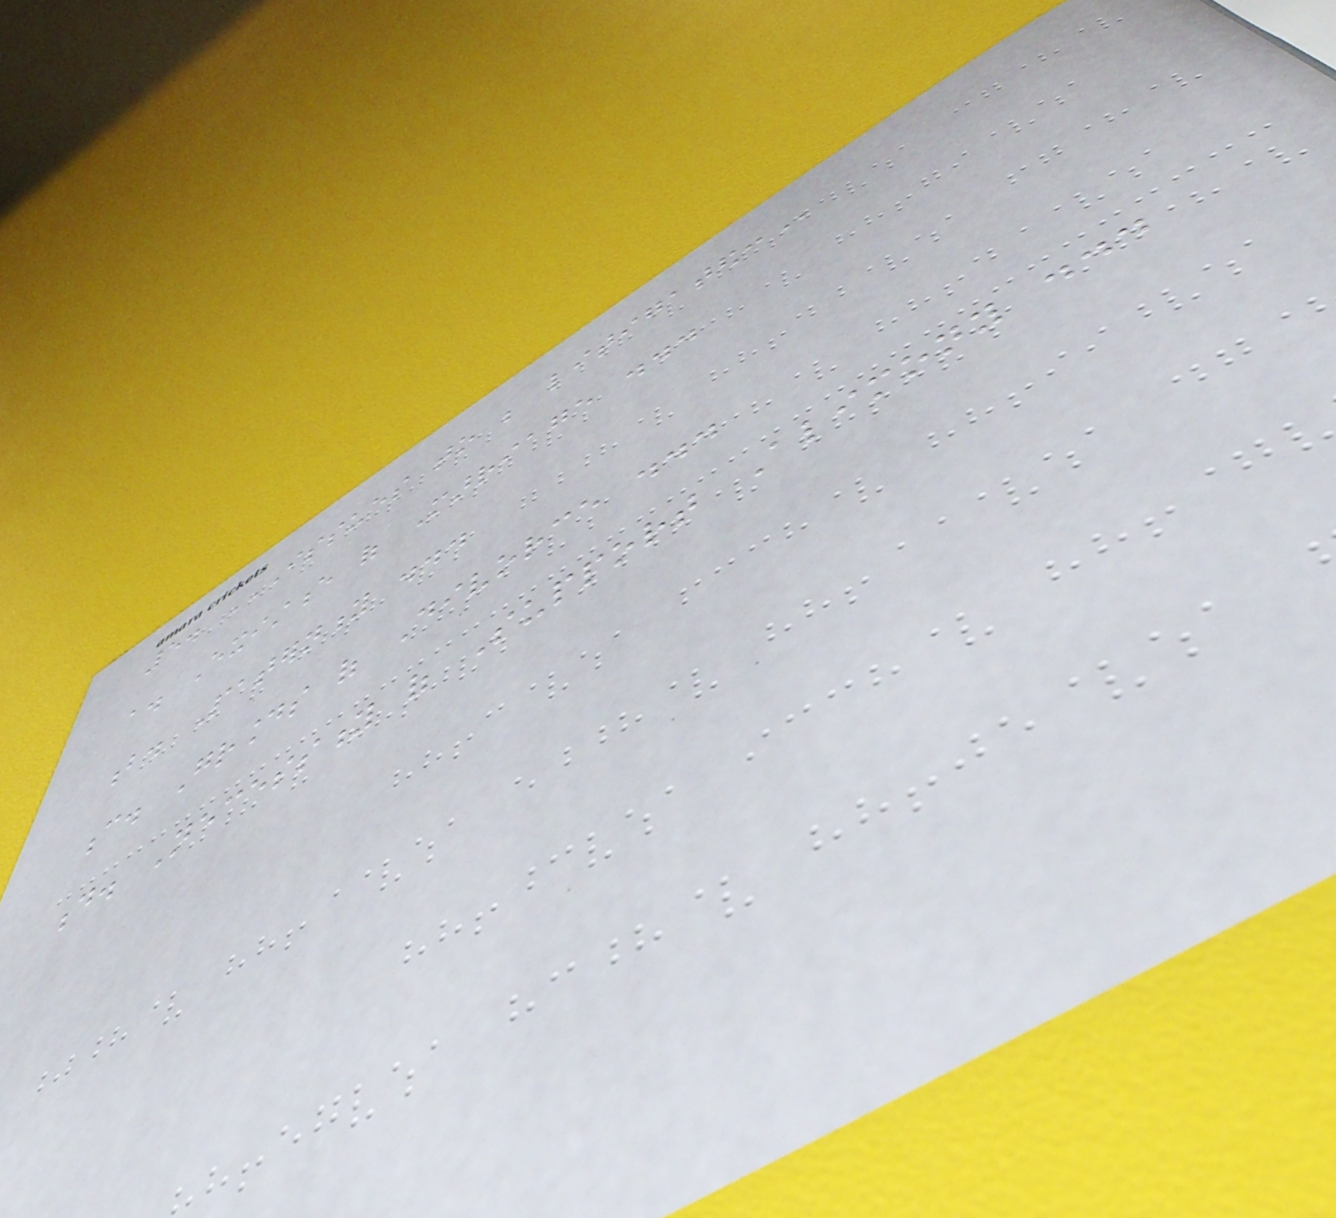5. ISSUES TO BE LITIGATED:
a. Existence of Marriage ...
b. Paternity ...
c. Grounds of Divorce ...
d. Necessity of Support Alimony ...
